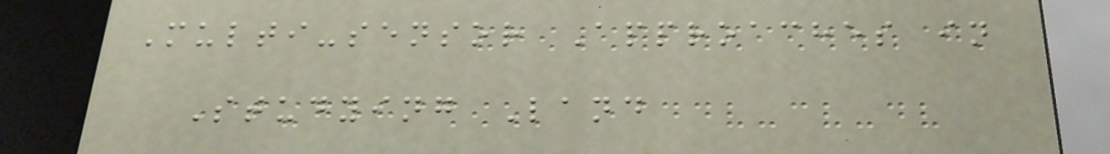Multi-sensor Approaches in
Studying Land
